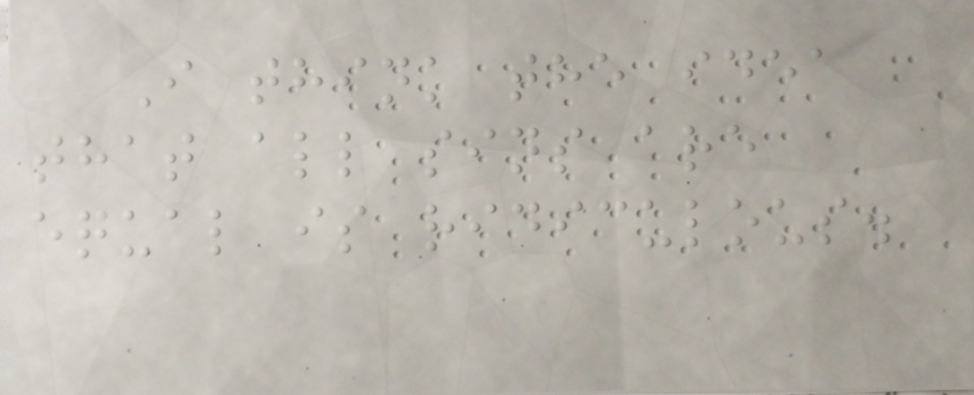I think the idea
that all sins are
equal is ridiculous.
